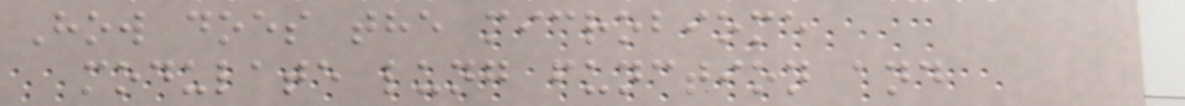How does the microbiome
modulate lung function and
